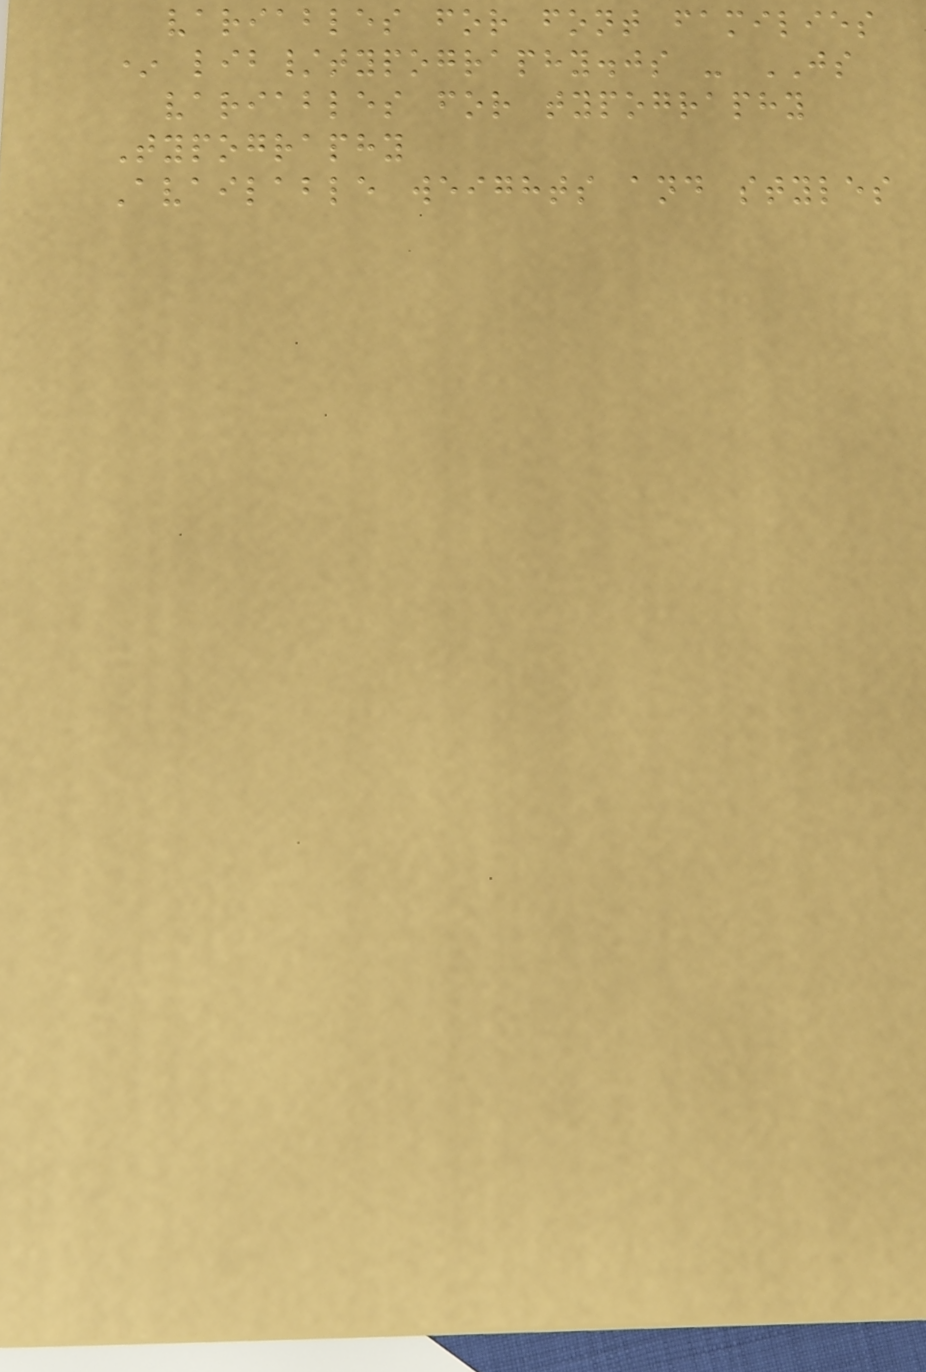variables for font families
* lib/typography.js - JS
variables for typography
Typography
Available weights and styles
